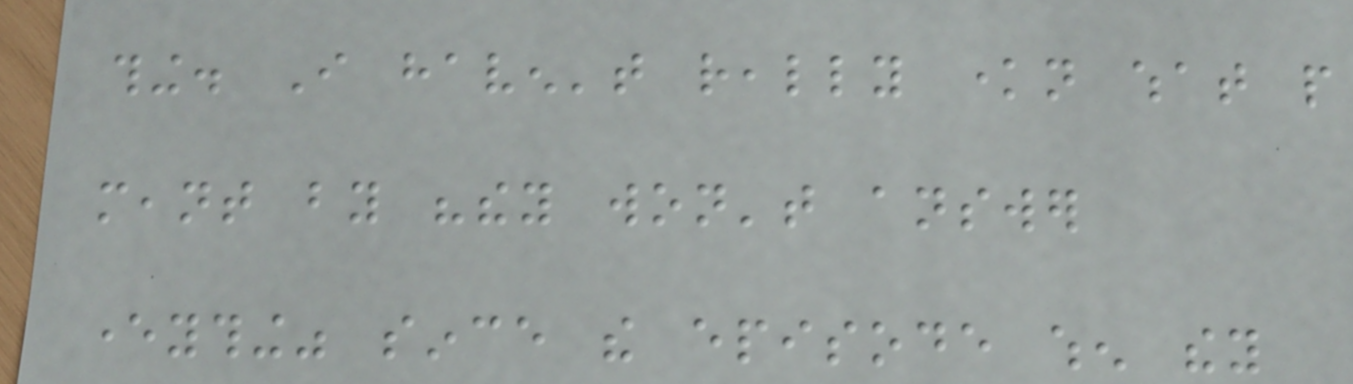thing. I haven't really known what people
meant by "they won't answer
everything" since the episode when they
